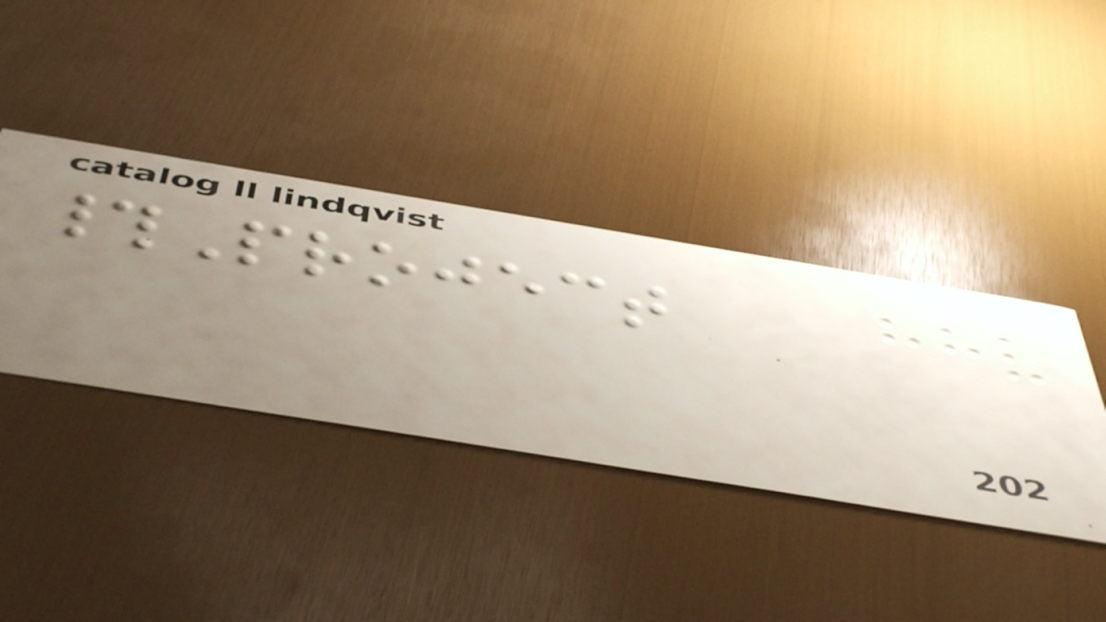#Project
